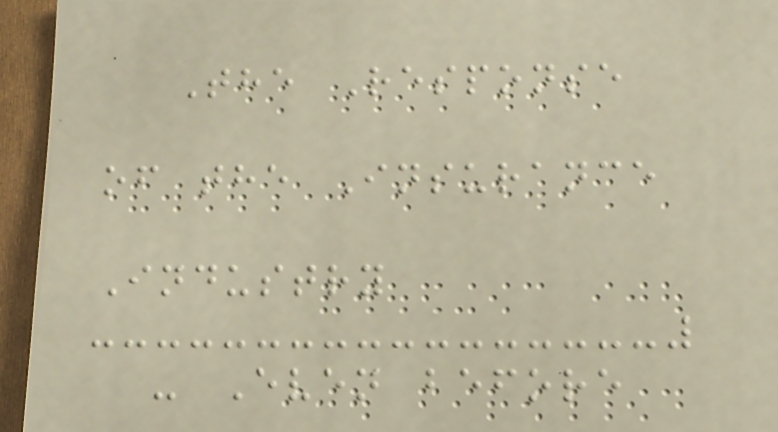The Response
of the Insurance
Industry
- Even before
